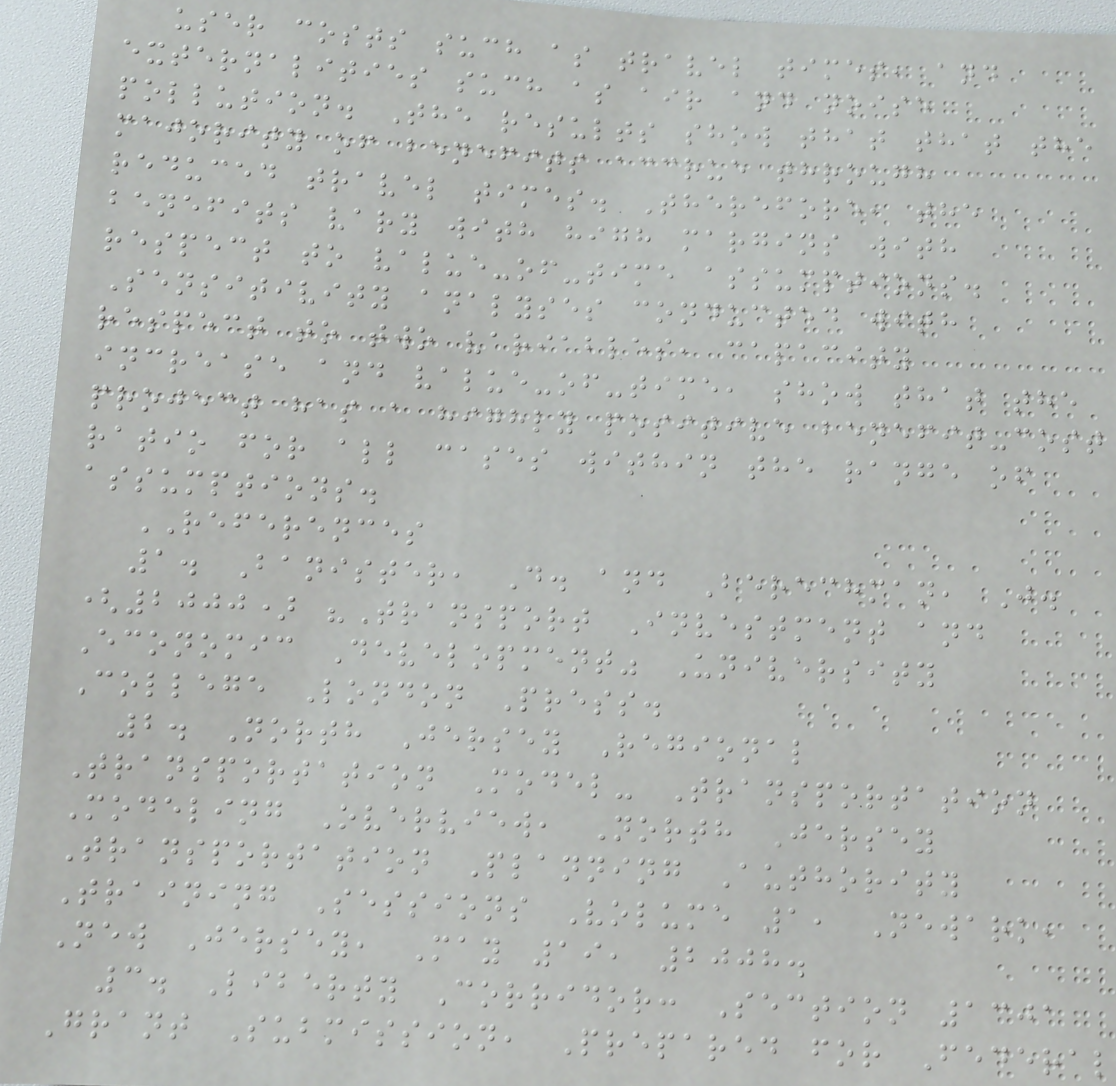user costs such as travel times, and
externalities such as air and noise
pollution. The results show that that the
majority of benefits accrue through
reduced travel times. Therefore, the
benefits vary with high margins with
respect to value-of-time assumptions.
Sensitivity analyses conducted with
respect to two variables, capacity
increase and value-of-time, show that the
project has a highly positive benefit-cost
ratio for all cases within the range of
assumptions.
REFERENCES
1. Banister, D. and Berechman, J.
(2000) "Transport Investment and
Economic Development" University
College London Press.
2. North Jersey Regional
Transportation Model- Transportation
Modeling Overview, North Jersey
Transportation Planning Authority
Training Sessions Volume 1, Newark,
New Jersey, May 19, 2008.
3. Liberty Corridor: Section 1301
Grant Submission, Prepared for Federal
